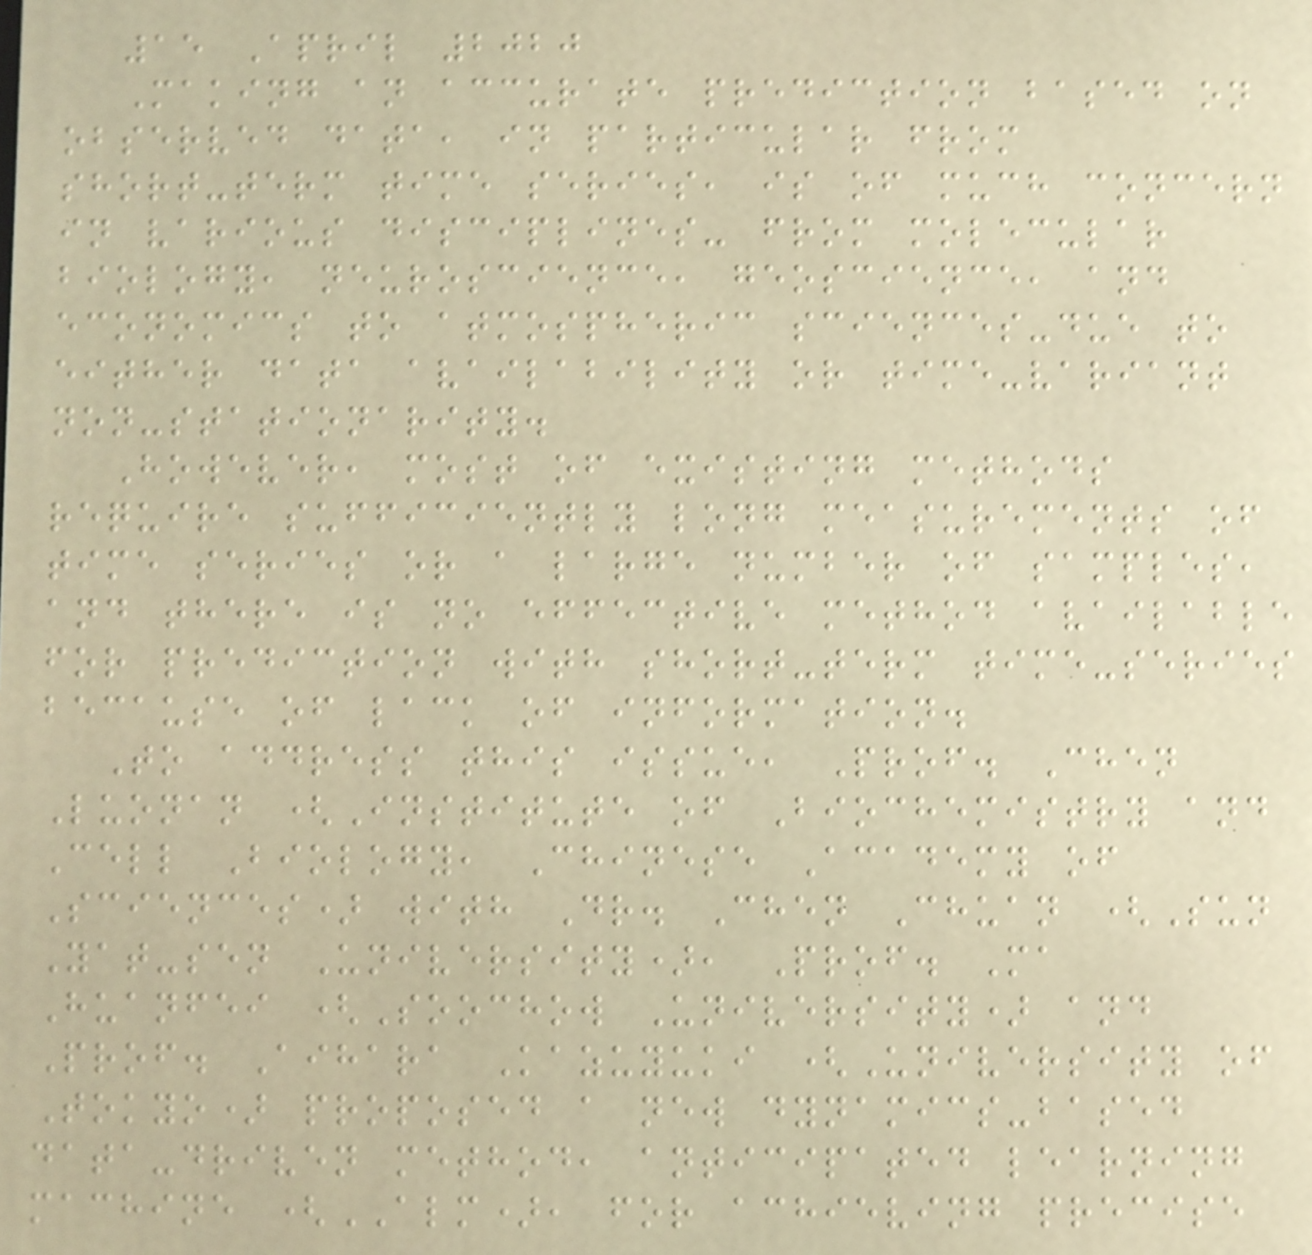15 April 2020
Making an accurate prediction based on
observed data, in particular from
short-term time series, is of much concern
in various disciplines- from molecular
biology, neuroscience, geoscience, and
economics to atmospheric sciences-due to
either data availability or time-variant
non-stationarity.
However, most of existing methods
require sufficiently long measurements of
time series or a large number of samples,
and there is no effective method available
for prediction with short-term time-series
because of lack of information.
To address this issue, Prof. Chen
Luonan (Institute of Biochemistry and
Cell Biology, Chinese Academy of
Sciences) with Dr. Chen Chuan (Sun
Yat-sen University), Prof. Ma
Huanfei (Soochow University) and
Prof. Aihara Kazuyuki (University of
Tokyo) proposed a new dynamics-based
data-driven method, anticipated learning
machine (ALM), for achieving precise
